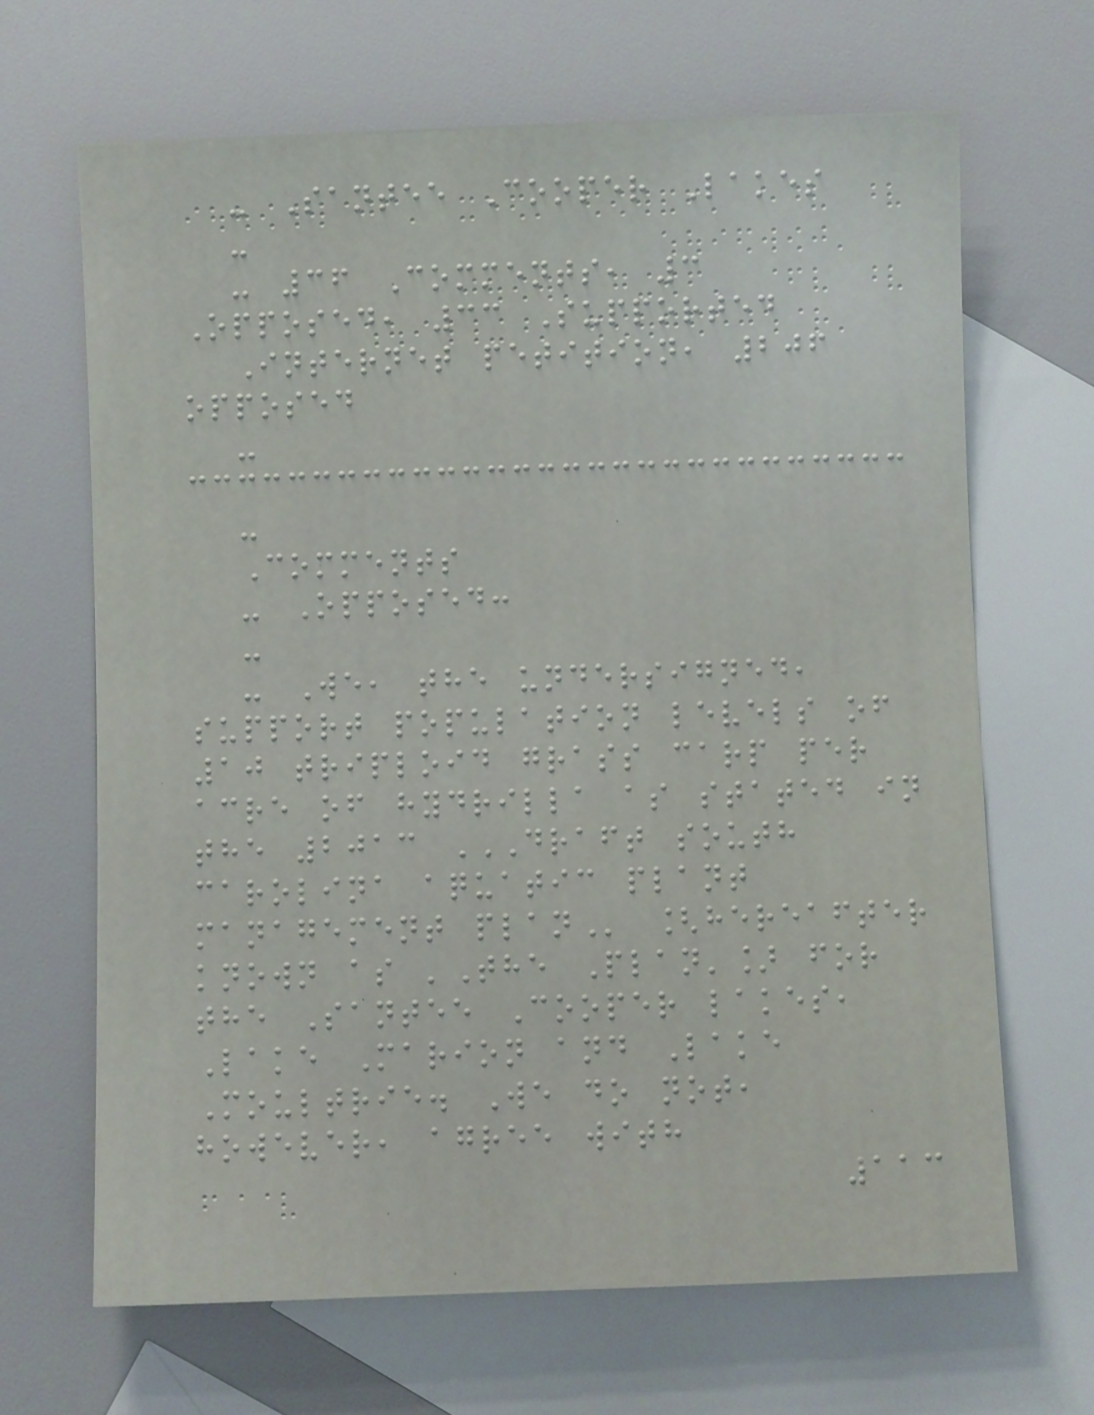- Santee Cooper Lakes
-
- 36 Comments, 3
Opposed, 33 Supported
Internet petition, 206
opposed
-
-
Comments
- Opposed:
-
- We, the undersigned,
support population levels of
10 triploid grass carp per
acre of hydrilla as stated in
the 2013 DRAFT SOUTH
CAROLINA AQUATIC PLANT
MANAGEMENT PLAN [hereafter
known as 'The Plan'] for
the Santee Cooper lakes,
Lake Marion and Lake
Moultrie. We do not,
however, agree with
113
